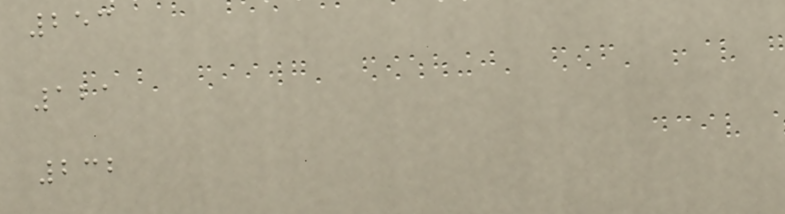253
121
232
